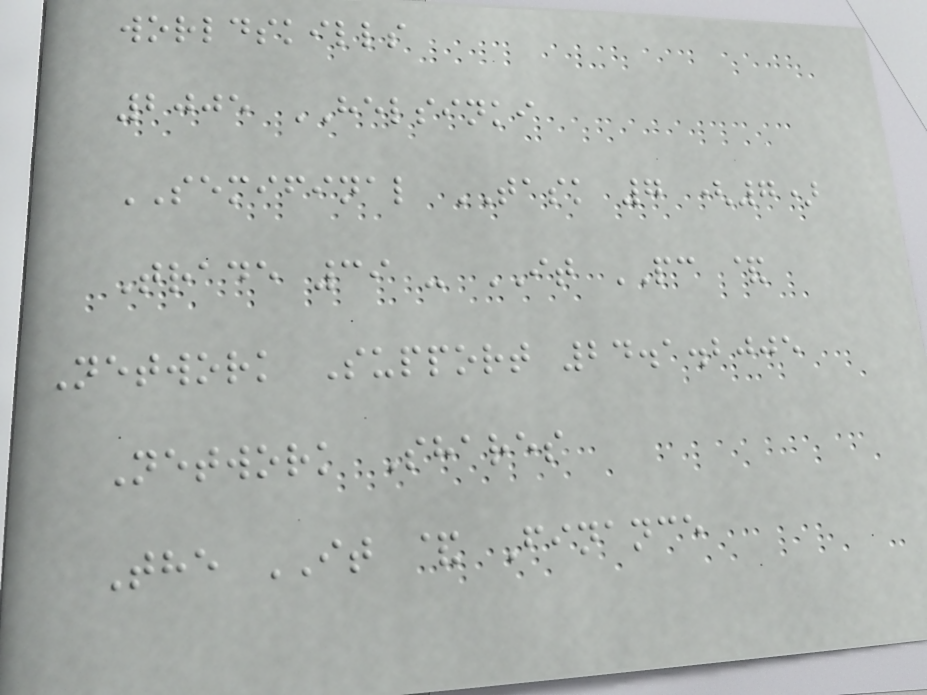worldskills
2005 HELSINKI
SEMIFINAL TASK 7 (7)
Trade 39 - IT PC &
Network Support 24.1.2005
Network Shares
The IT & Finance
